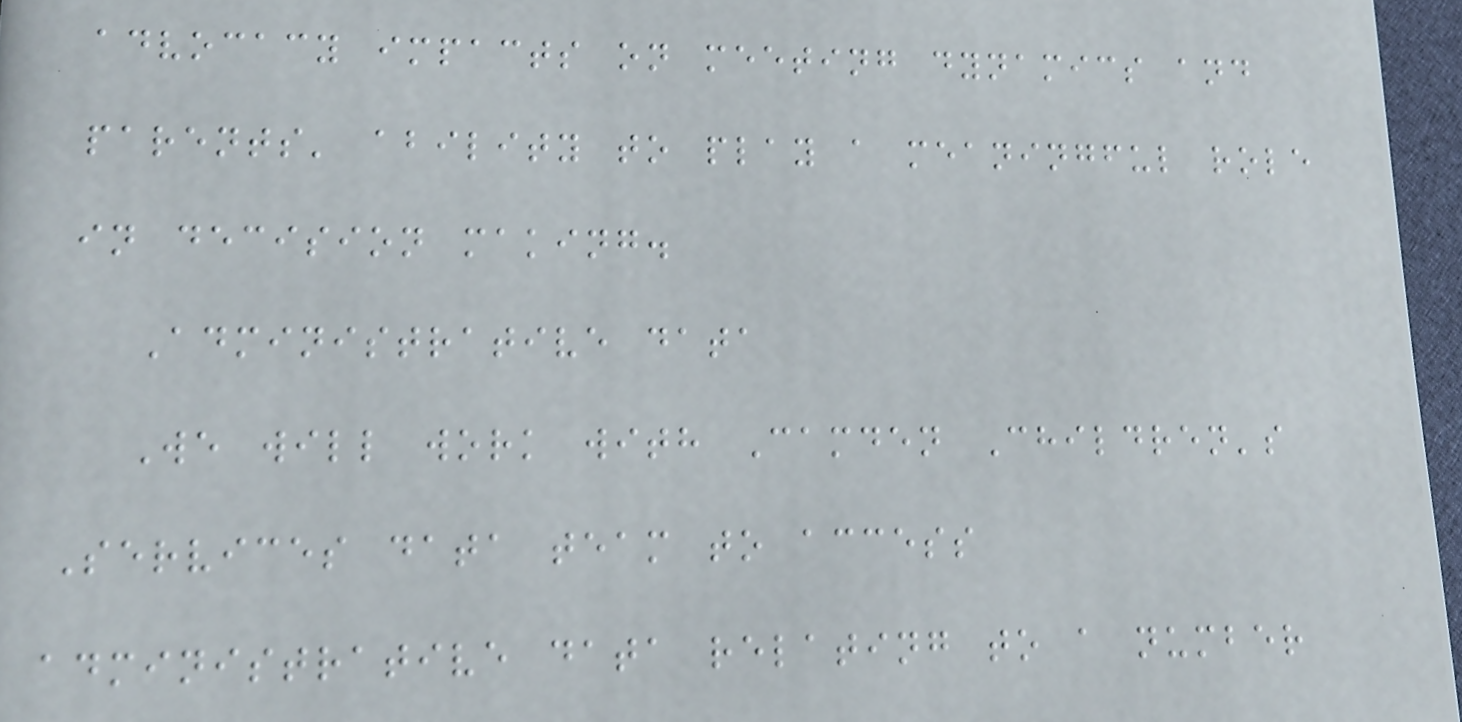advocacy impacts on meeting dynamics and
parents' ability to play a meaningful role
in decision making.
Administrative data
We will work with Camden Children's
Services data team to access
administrative data relating to a number
